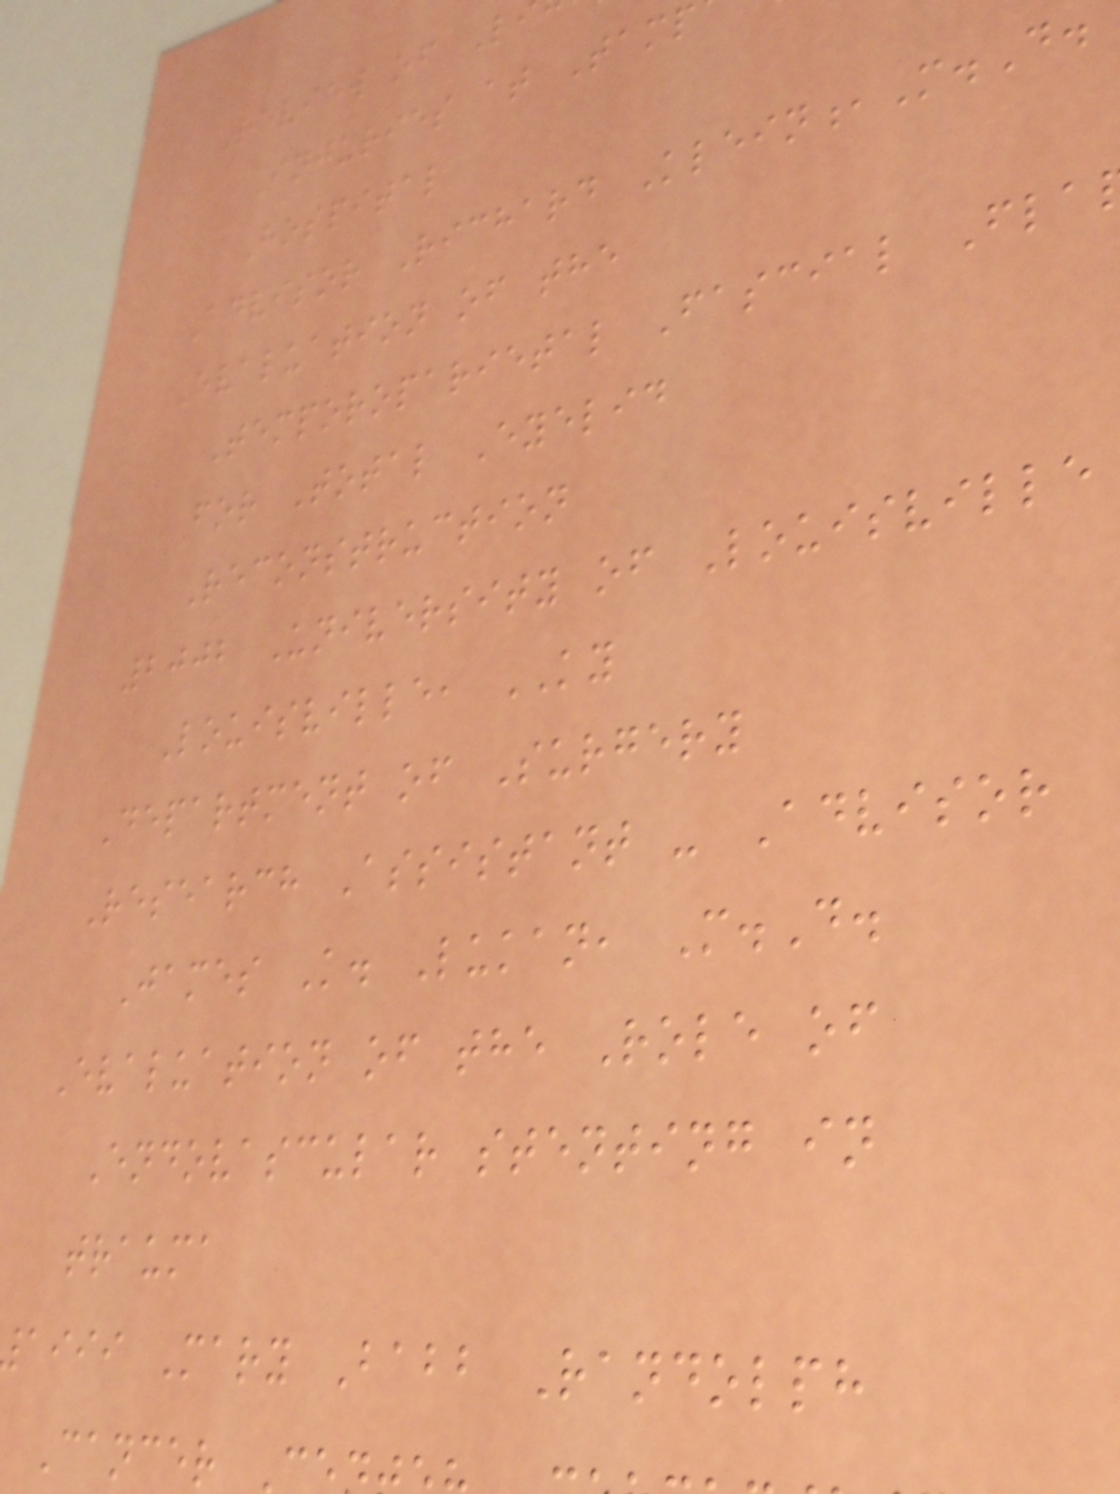Review of L
Injuries at Tamp
Hospital
Advisor Richard Klein,M.D.
Evaluation of the
Temporoparietal Fascial Fla
for Total Eyelid
Reconstruction
2002 University of Louisville
Louisville, KY
Department of Surgery
Research Assistant - Advisor
James K. Lukan, M.D.
Evaluation of the Role of
Endovascular stenting in
trauma
aiii Mary Babb Randolph
Cancer
